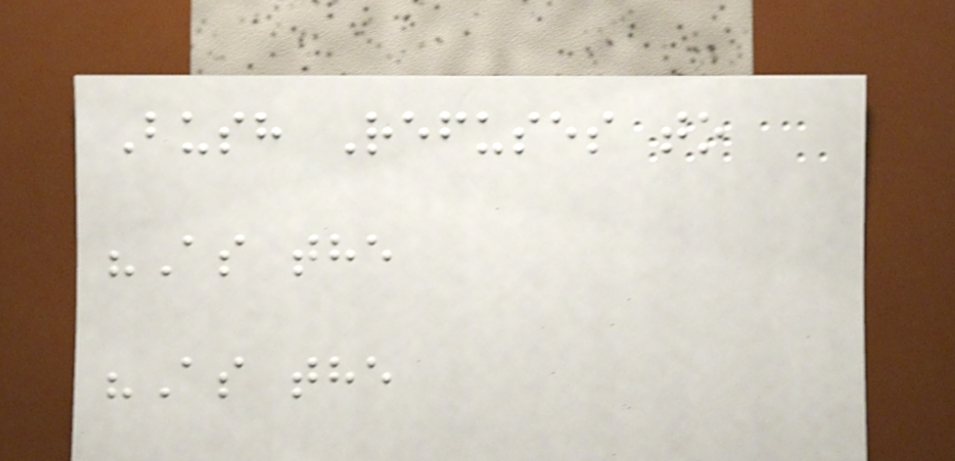Bush Refuses to
"As the
"As the
